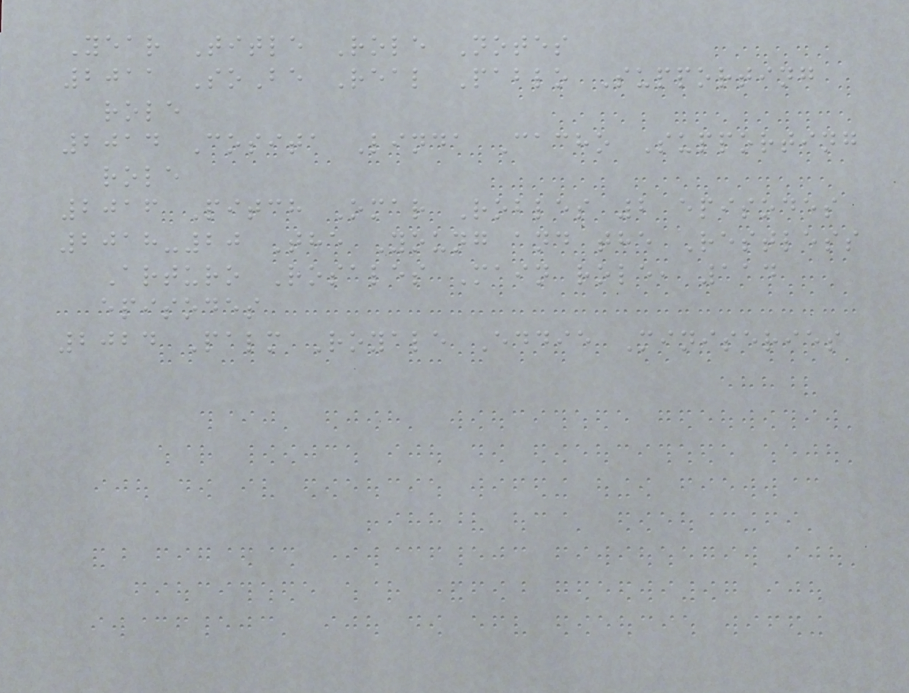Year Title Role Notes
2011 SoBe Real Pablo Supporting
role
2014 Cosita Linda Cacho Supporting
role
2016 Pitch Omar Robles 2 episodes
2018-20 The Young and the Restless
Arturo Rosales Main role, 114
episodes
2024 Palm Royale Eddie Miniseries
